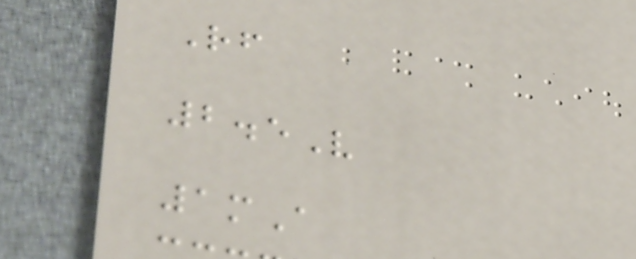Rf
2.5V
1mA
